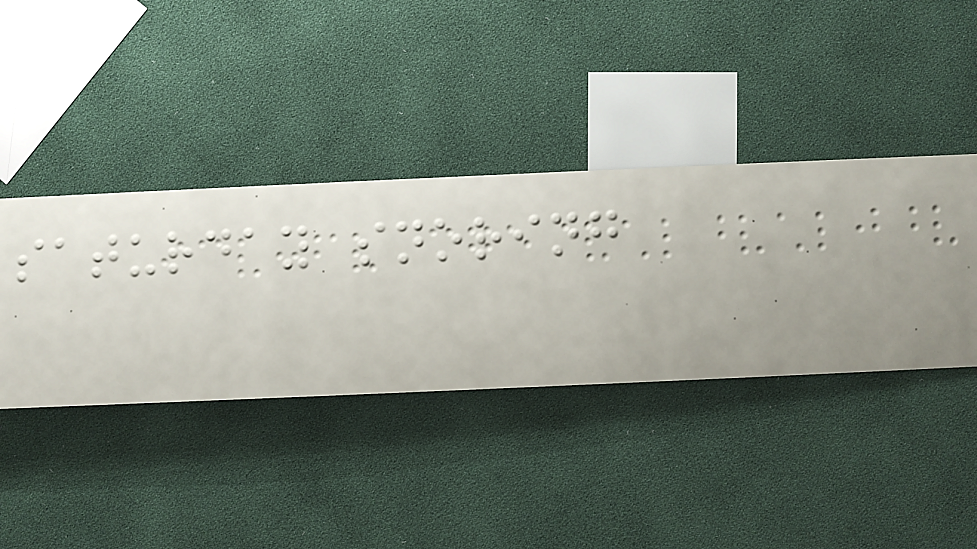saturday snoring
